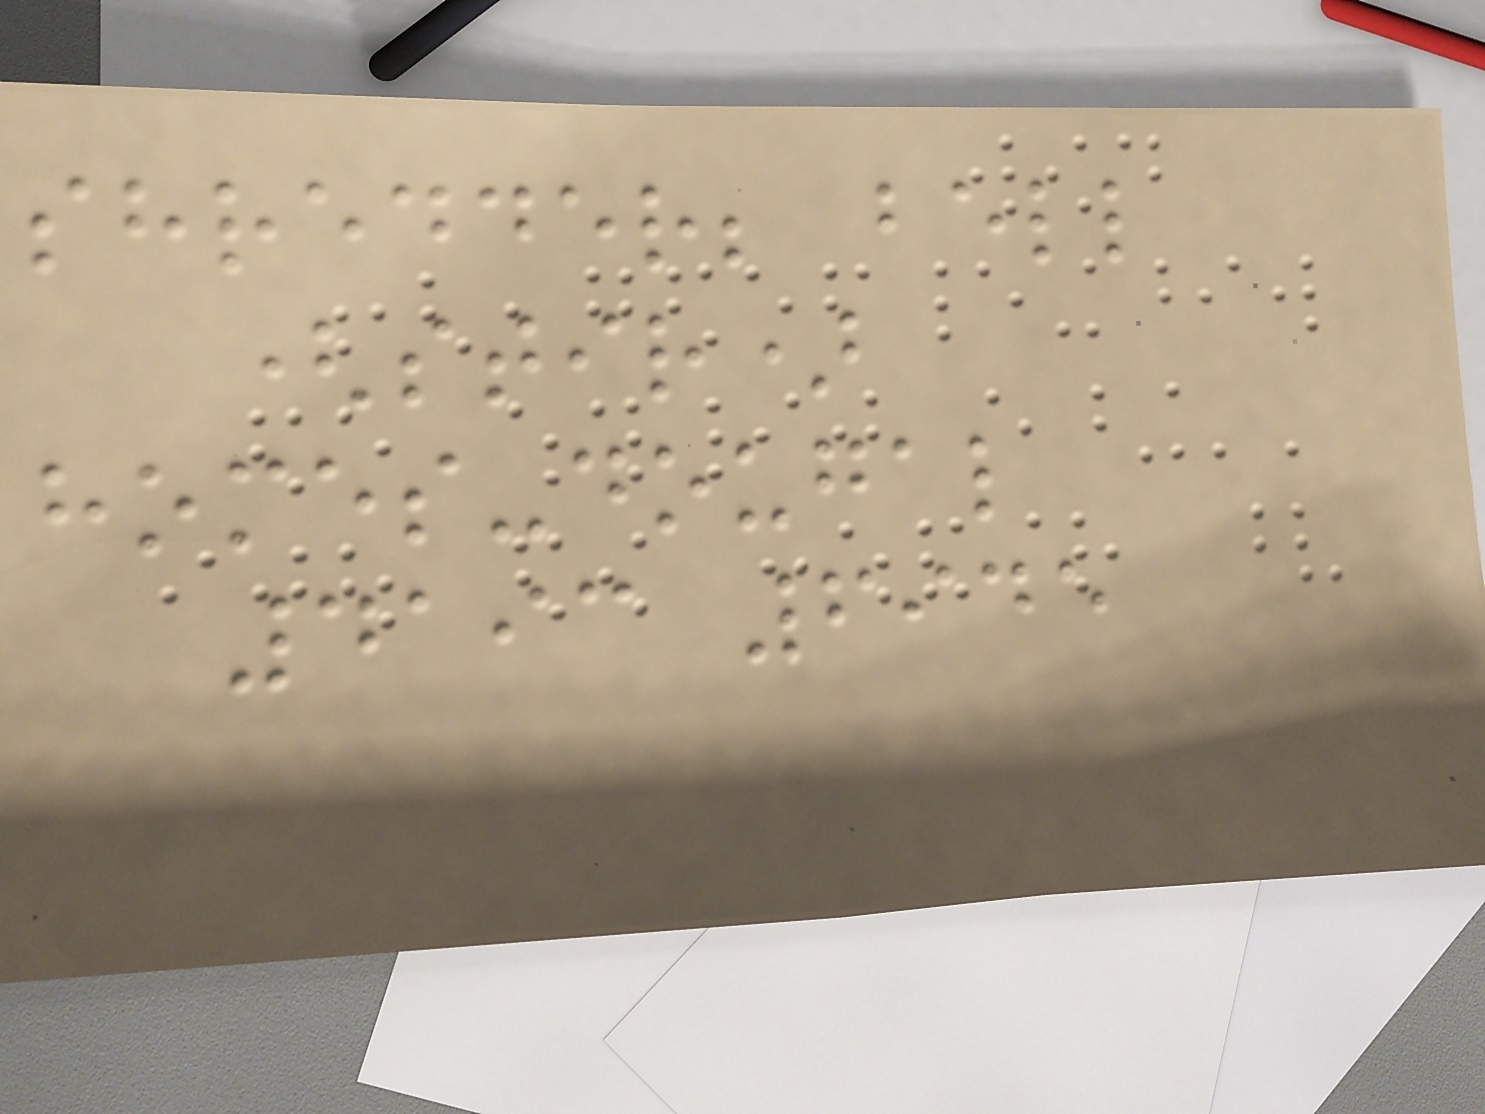shredder; bell
(stir)
homes-dougal
4193 6945
